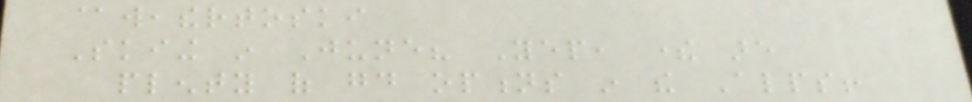@weathertoski
Skiing in June? Yep, there are
plenty of good options in the Alps!
